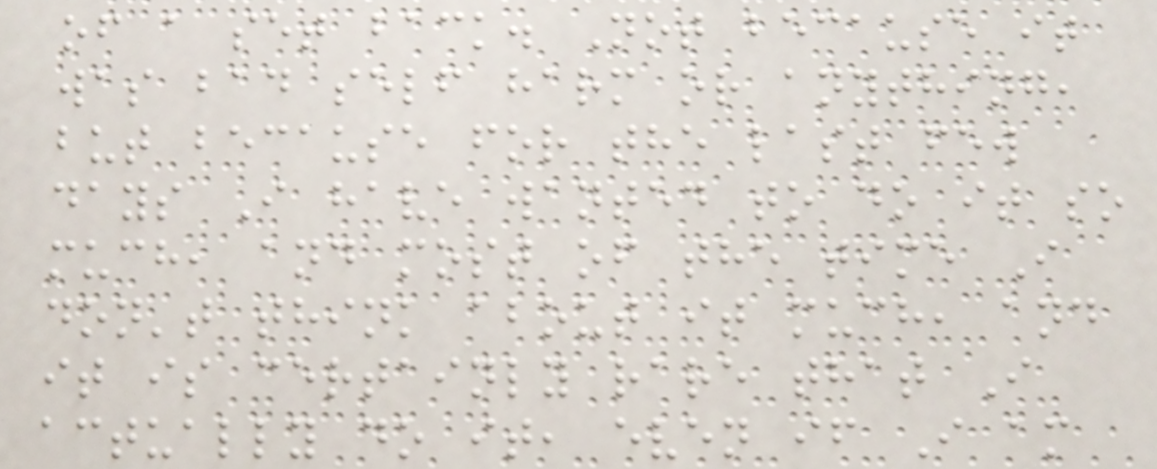of a set back. Not because it
was bad self harm or anything,
but because for the last few
days I have wanted to do it so
much, and most of the time I
don't think about it much, and
it is certainly rare that I
actually do it, even if I am
